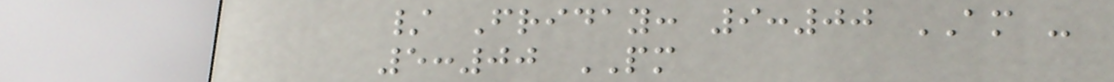/ Friday: 9:00 AM -
5:00 PM
